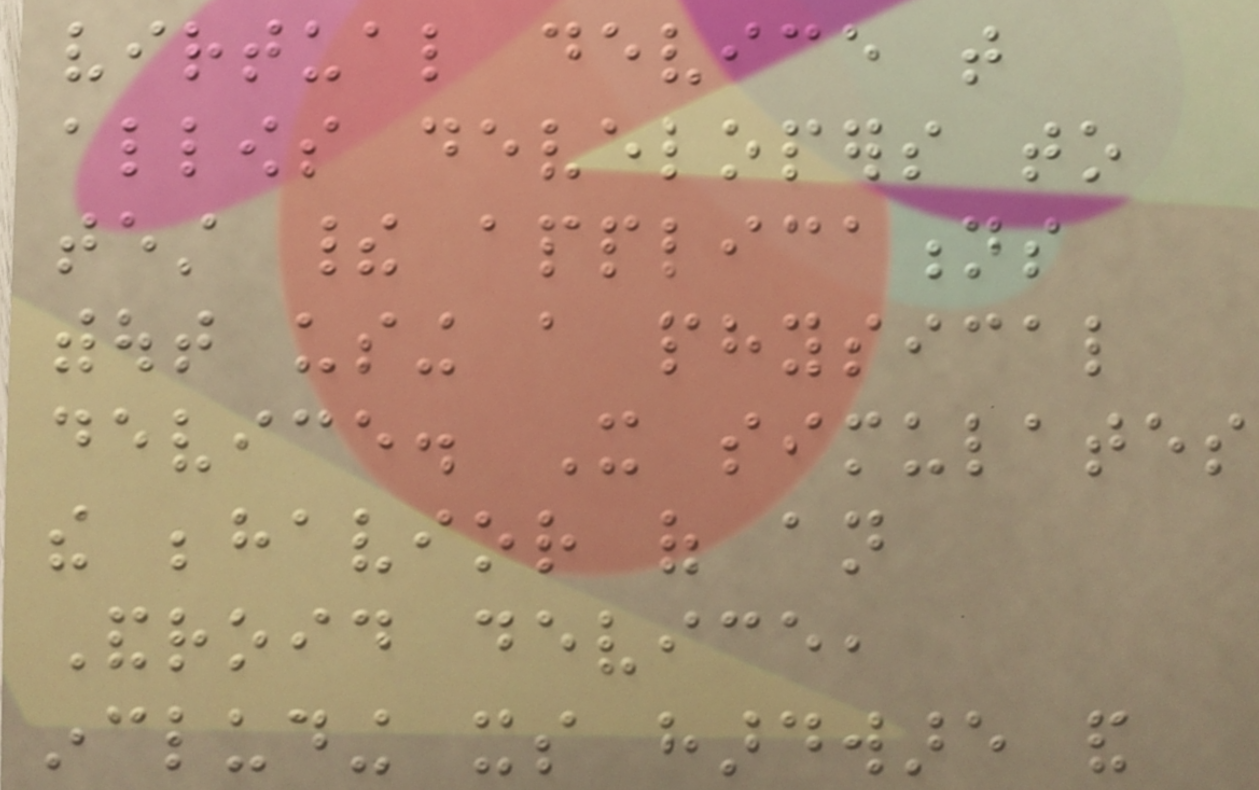virtual device that
allows developers to
test their applications
without using a physical
device. It simulates
the behavior of an
Android device,
including its hardware and
